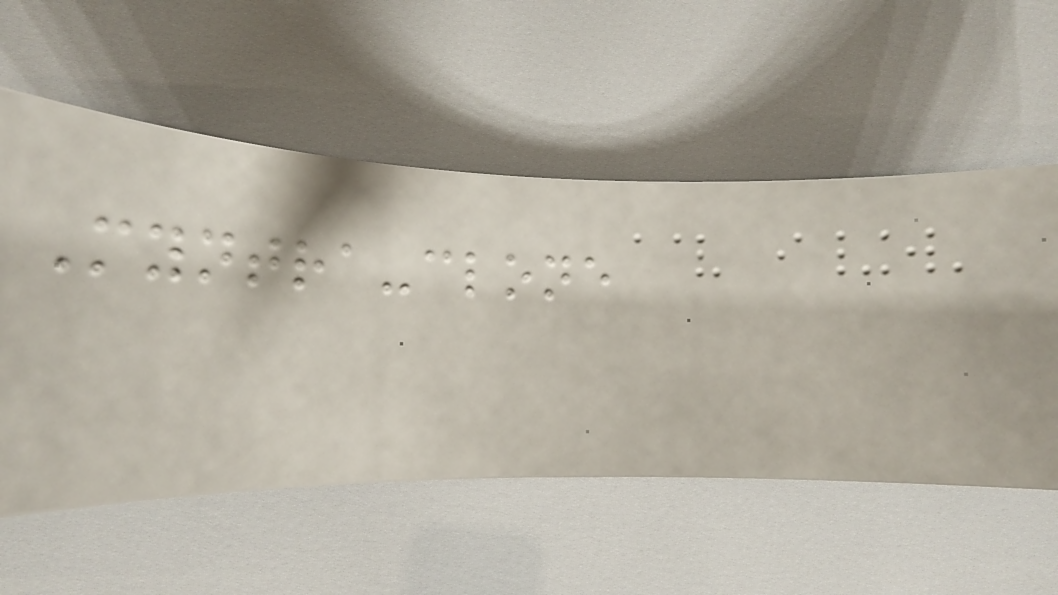Myntra-clone
